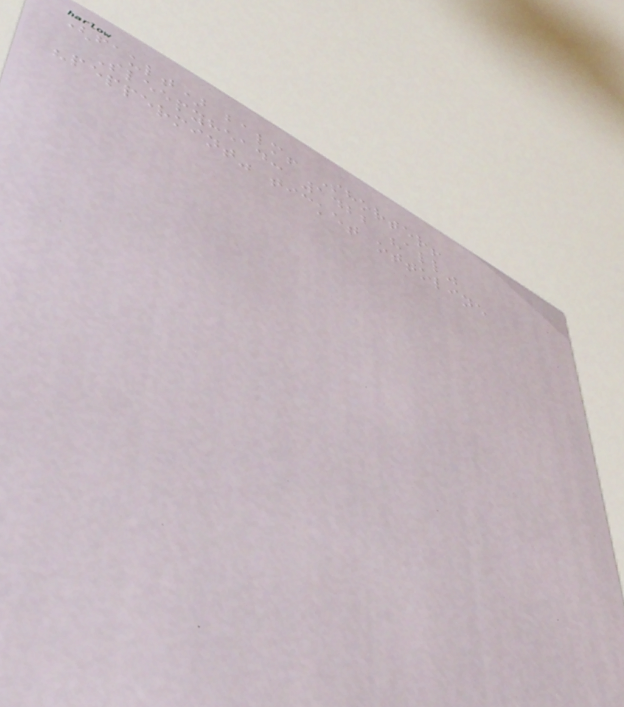(fault) balm! Shorter!
Sleepyhead: 1422 "all"
"peppermint" ticket ottoline
